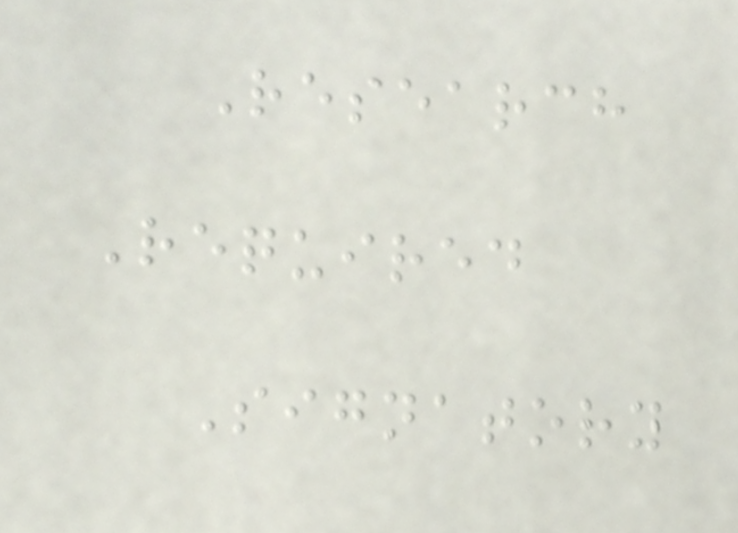Research
Required
Signatory
